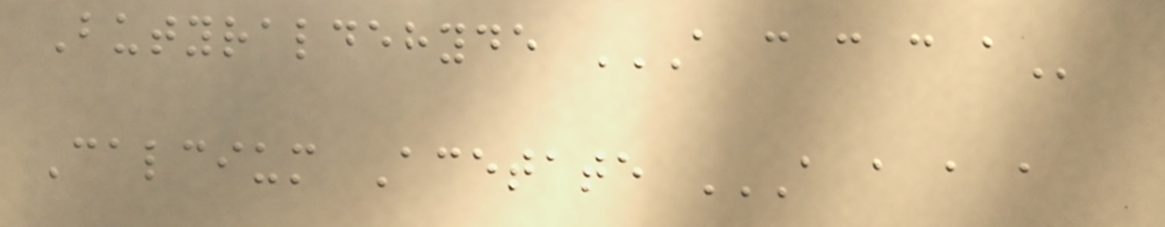Butyraldehyde A C C C A
Calcium Acetate A A A A
